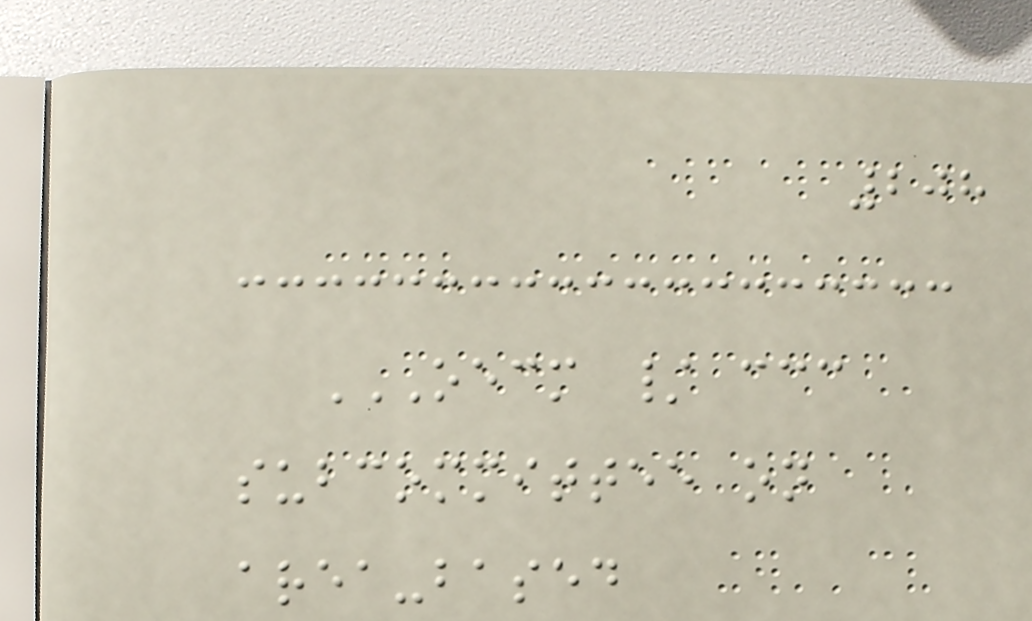208
OECM / CCC
SUBCOMMITTEE ON
AREA-BASED
